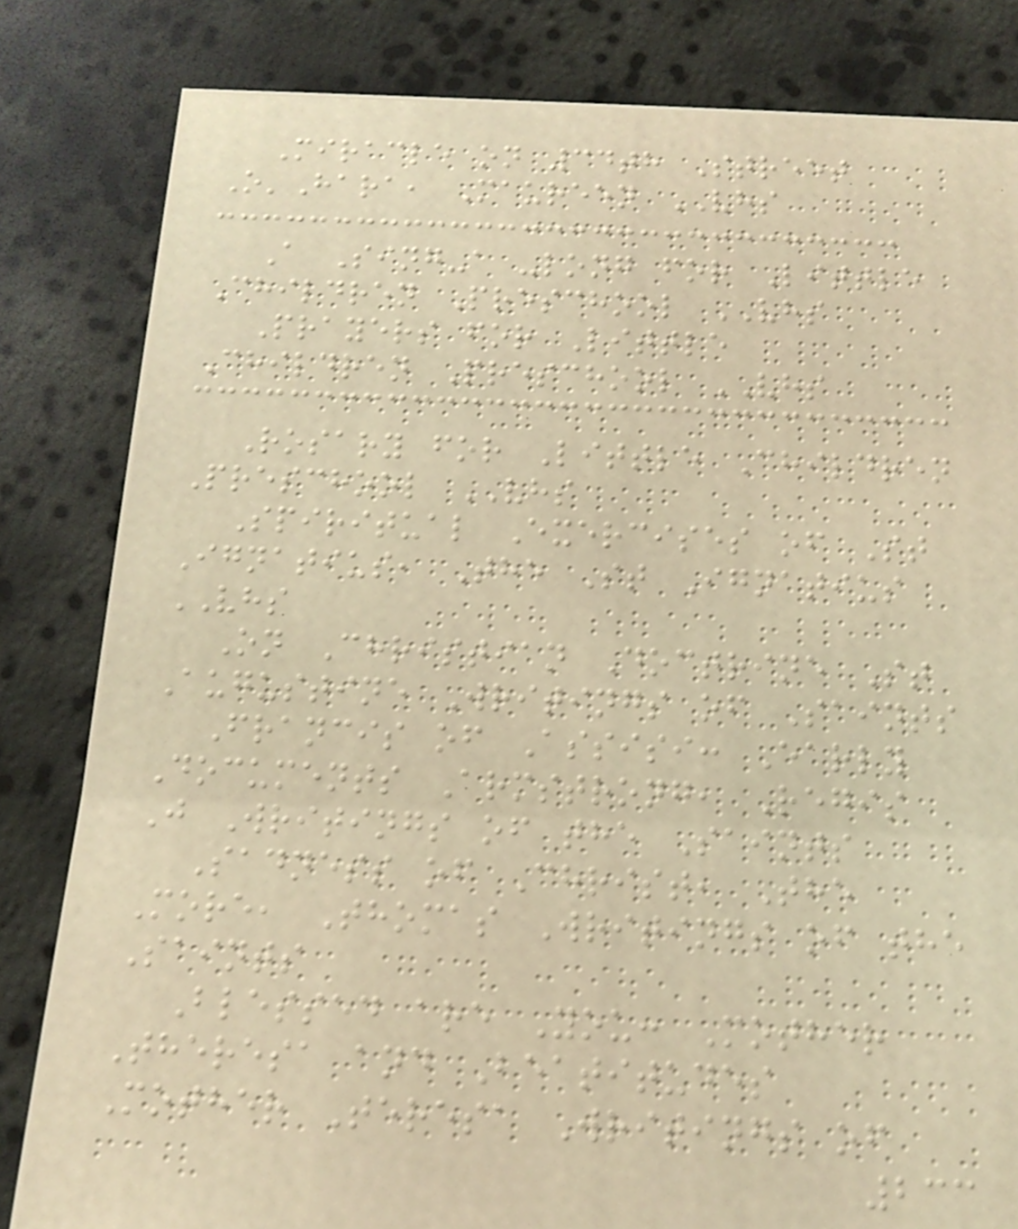Miracle on 34th Street
O'Hara, Maureen VHS
A Sing-a -long for Little
Children Preschool VHS
Prayers for Little
Children Preschool VHS
Rosary for Little Children
Preschool VHS
Spiritual Exercises of St
Ignatius, The St Ignatius
VHS
On Christian Doctrine St
Augustine Writings of Saints
Francis of Assisi: Early
Documents Armstrong, Regis
J Writings of the Saints
Sadness of Christ, The
More, Thomas Writings of the
Saints
Blessed are You: Mother
Theresa and Beatitudes
Mother Teresa Writings of
233
